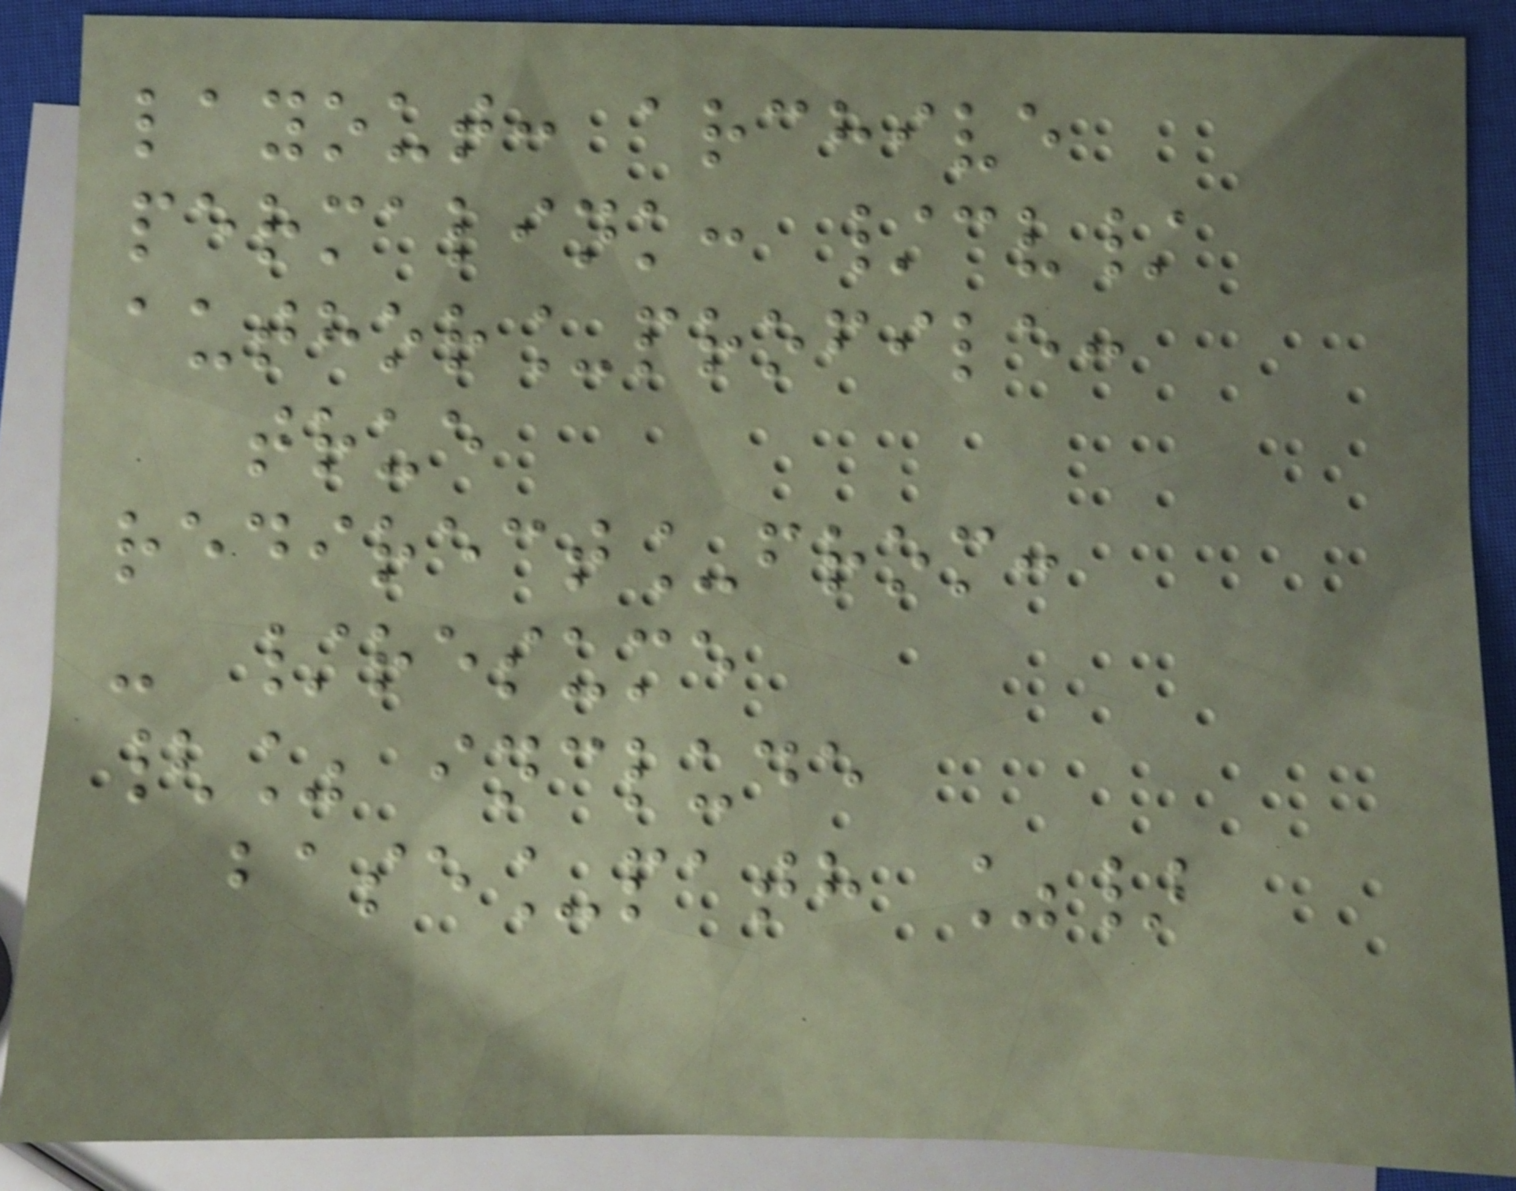layout: archive
permalink: /cv/
author_profile:
true
redirect_from:
- /resume
{% include
base_path %}
